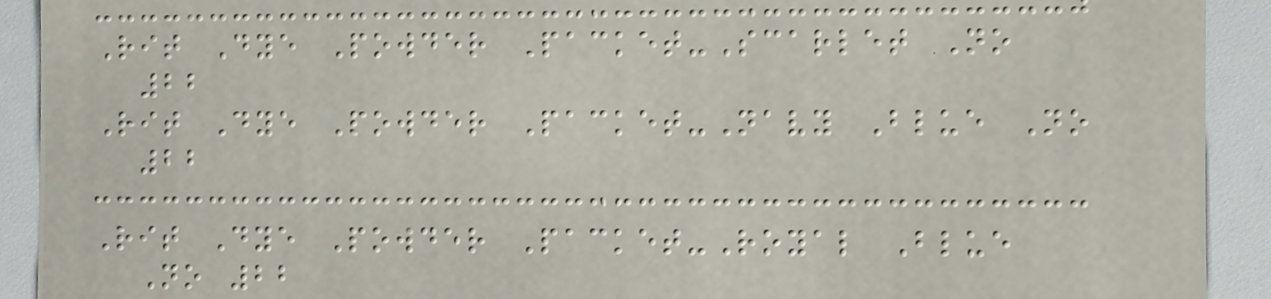Rit Dye Powder Packet-Scarlet No
22
Rit Dye Powder Packet-Navy Blue No
22
Rit Dye Powder Packet-Royal Blue
No 22
